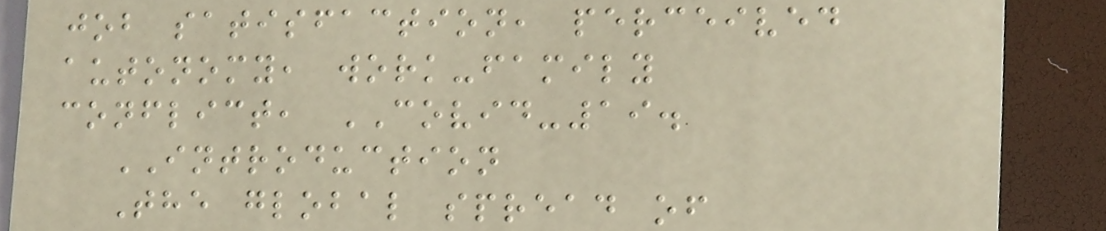job satisfaction, perceived
autonomy, work-family
conflict, COVID-19.
INTRODUCTION
The global spread of
